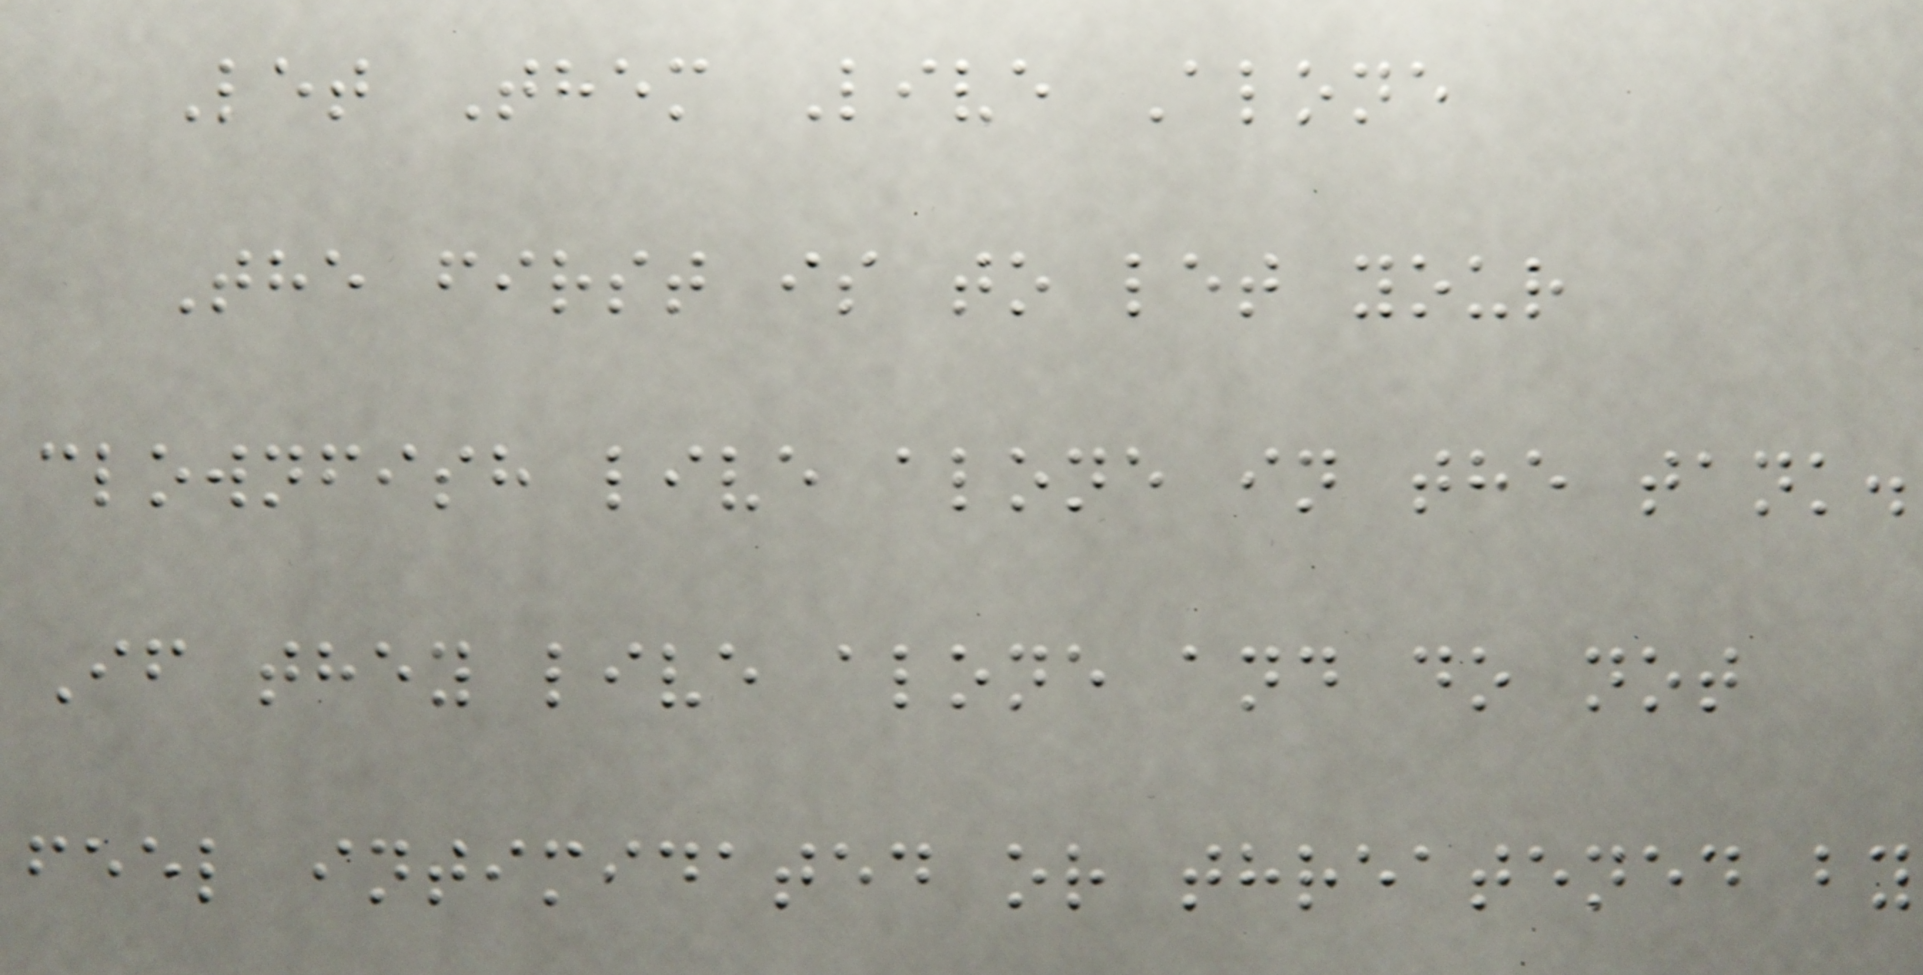Let Them Live Alone
The first is to let your
clownfish live alone in the tank.
If they live alone and do not
feel intimidated or threatened by
